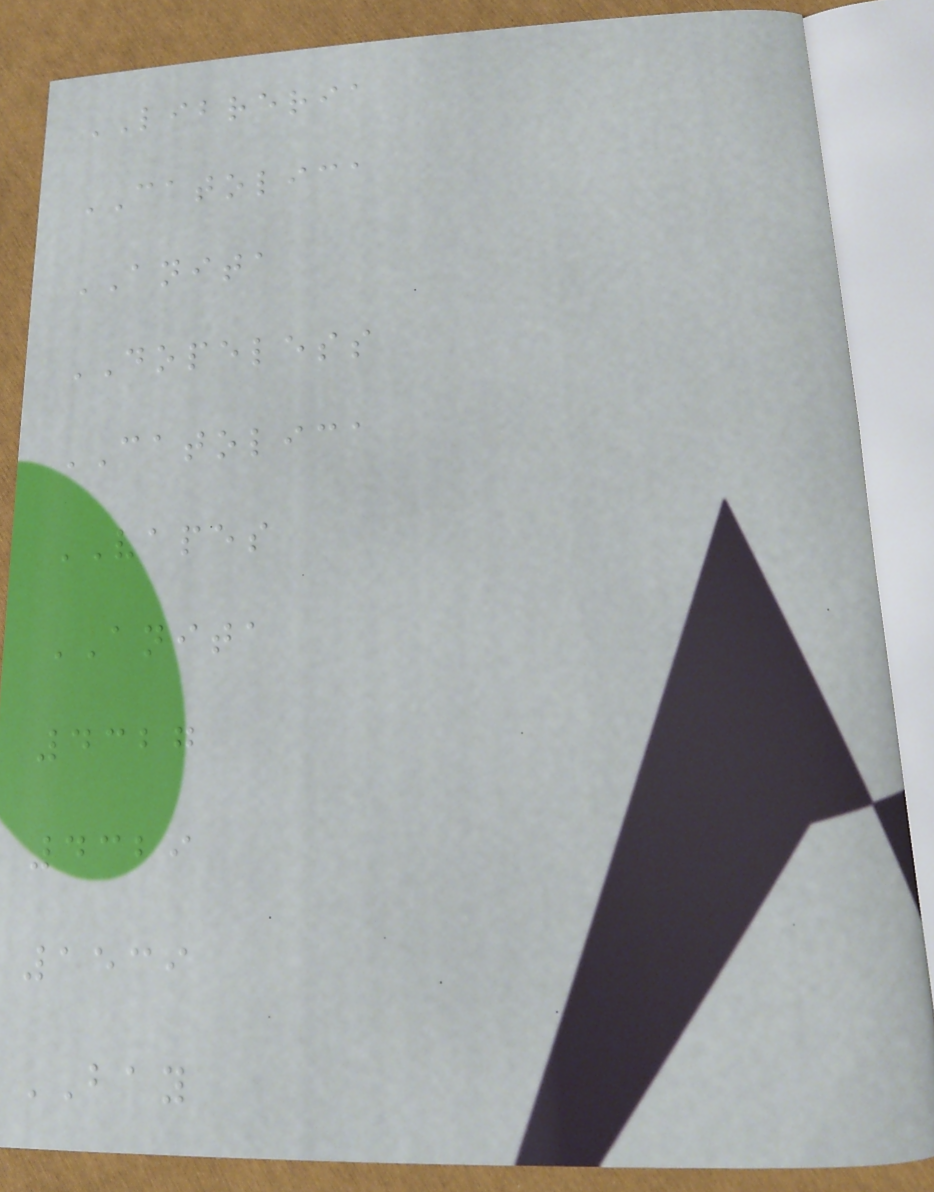LIBRERIA
CATOLICA
ANITA
DOPELESS
CATOLICA
VAPES
ANITA
4327
4329
1539
BAY
